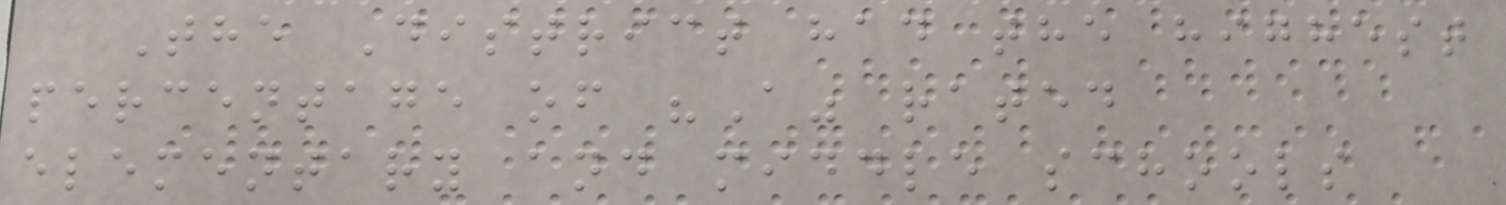The District had the highest
percentage of "A" rated
elementary and middle schools
